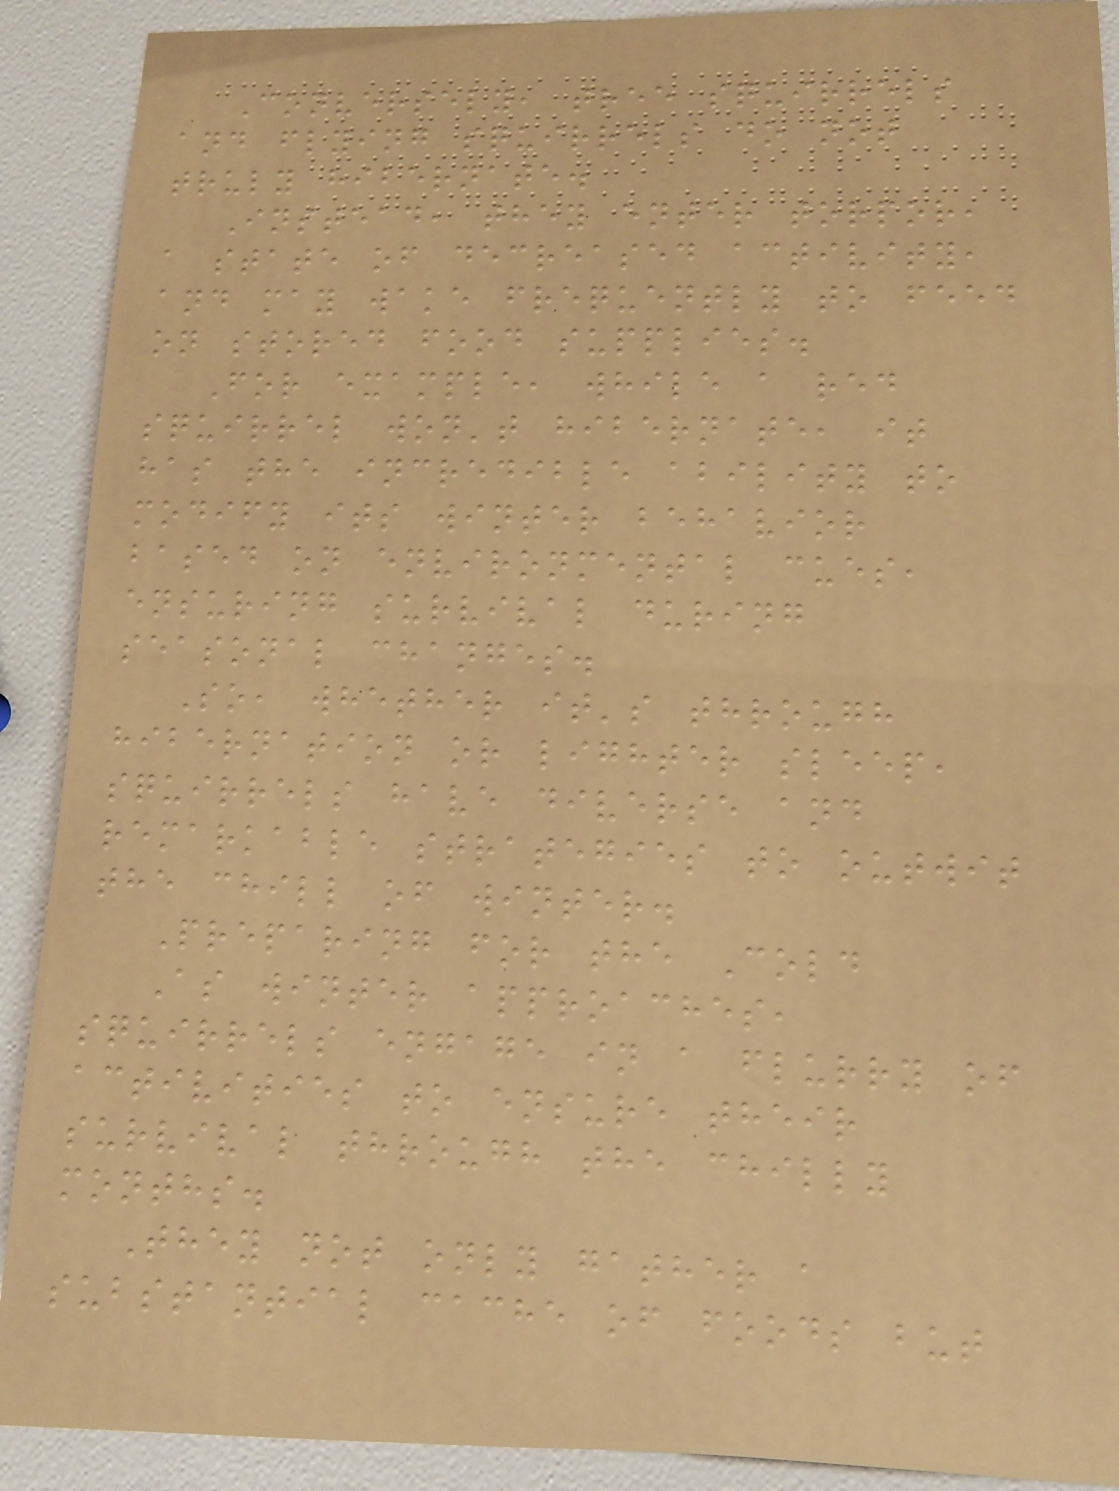Conversely, tree squirrels
and flying squirrels do not
truly hibernate.
Instead, they enter torpor,
a state of decreased activity,
and may wake frequently to feed
on stored food supplies.
For example, while a red
squirrel won't hibernate, it
has the incredible ability to
modify its winter behavior
based on environmental cues,
ensuring survival during
seasonal changes.
So, whether it's through
hibernation or lighter sleep,
squirrels have diverse and
remarkable strategies to outwit
the chill of winter.
Preparing for the Cold
As winter approaches,
squirrels engage in a flurry of
activities to ensure their
survival through the chilly
months.
They not only gather a
substantial cache of foods but
